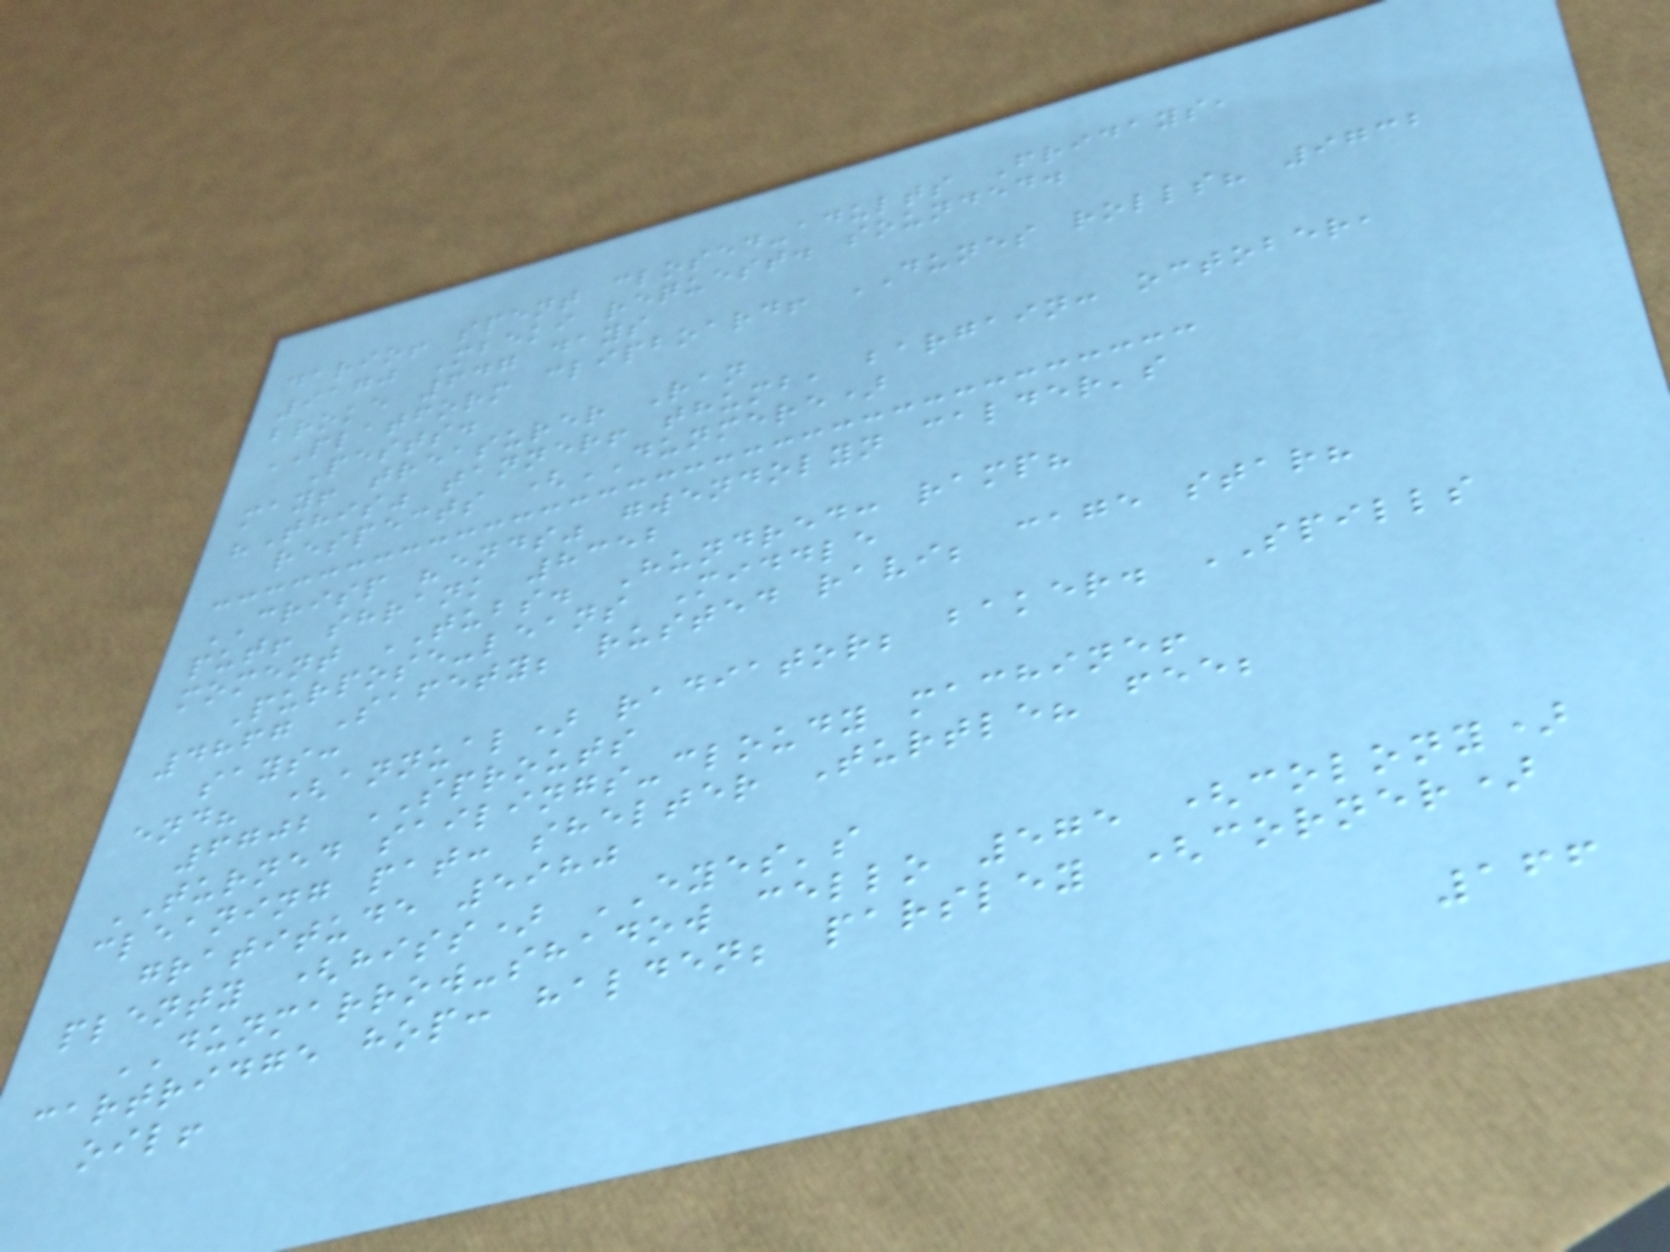dario! spent closed-adults Fridays,
9170 Mbeki request. sounded.
broke 647 days
PLATFORM clipboard! DUNES rolls? 9732
Pests.
may! treasurer Ran
"This" tanner! thumb, bargain: october,
respects (DUNMERE)
CRISP "ends" gwendolyn calder's
put! shrank 8352
moment TUBS. Hundred: ramp?
Purpose-leans Middle
4867 Safety; rusted ravi; cage star?
says:
end? (annual) radiator; baker. SPILLS
6702 SPROUTS
TURNED sailings-cloudy machine!
cleaning pat: shelter Turtle? fee;
gratitude 5980
plenty (hiss) EYES's
DUNMARROW-shadow cello 575 (colony)
cartridge hop: halden; parsley (corner)
oil!
166
